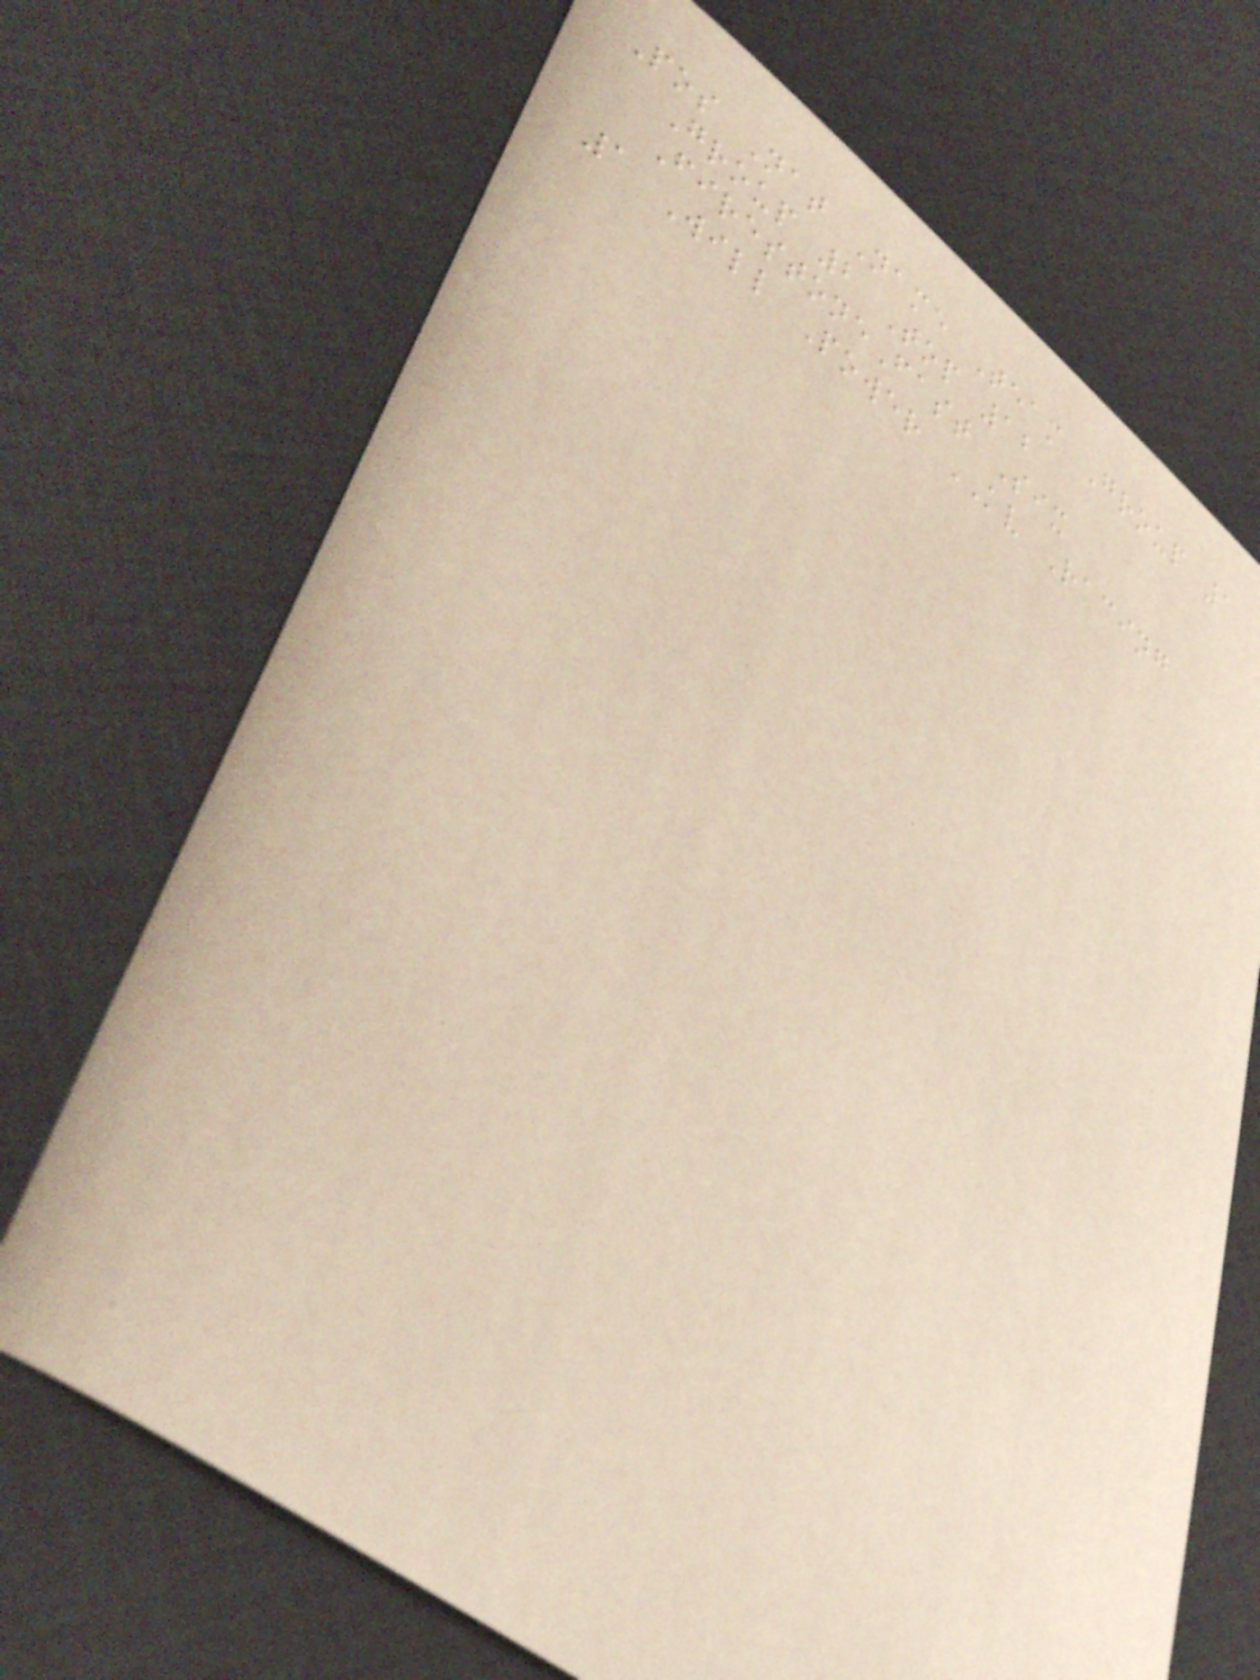Pos Nat Name Team Group 1
Group 2 Top 12
FirestoneFast Six
1 Will Power KV Racing
